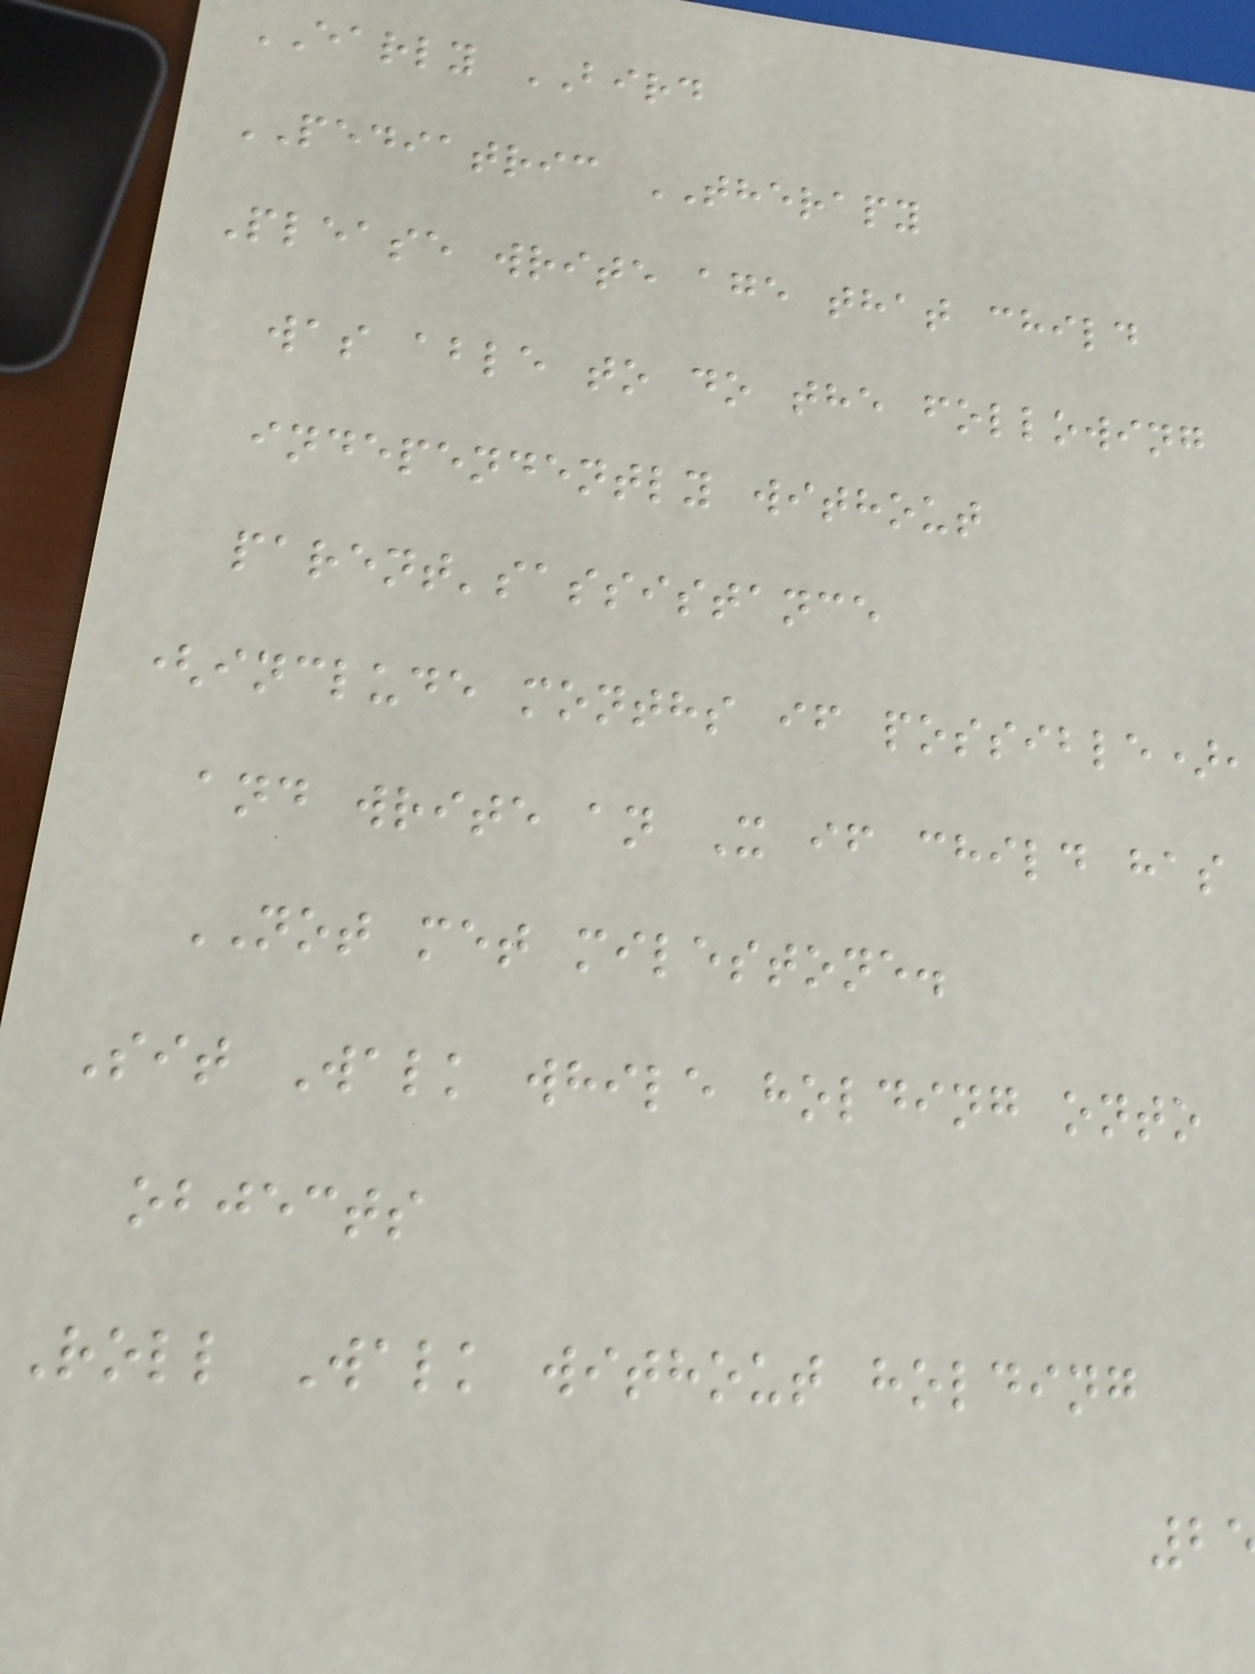EARLY BIRD
PEDIATRIC THERAPY
Please write age that child
was able to do the following
independently without
parent'sassistance
(include months if possible),
and write an X if child has
NOT met milestone.
Sit Walk while holding onto
objects
Roll Walk without holding
